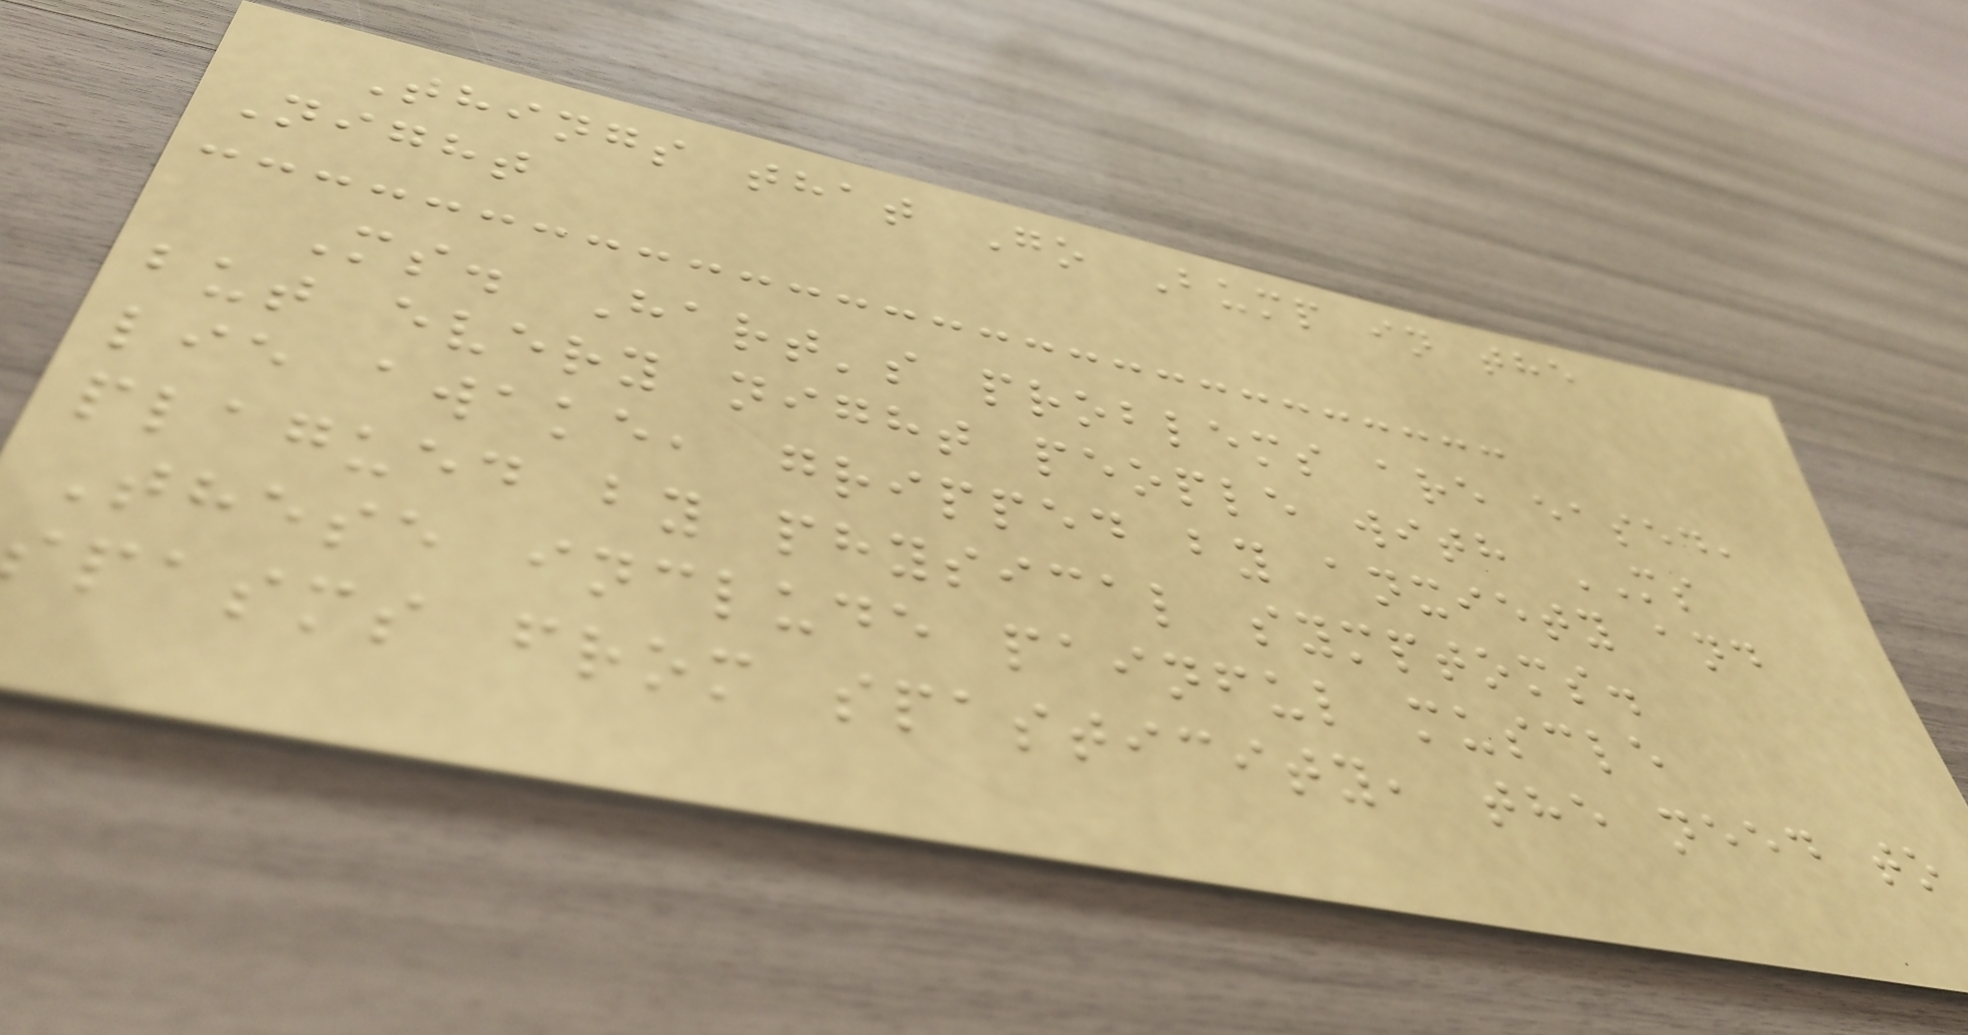Things that Go Bump in the
Night
Ms. Hart's problems are eased,
but every night people with MS
lie awake, gripped by anxiety and
plagued by physical symptoms.
These include painful muscle
spasms from spasticity, the need to
